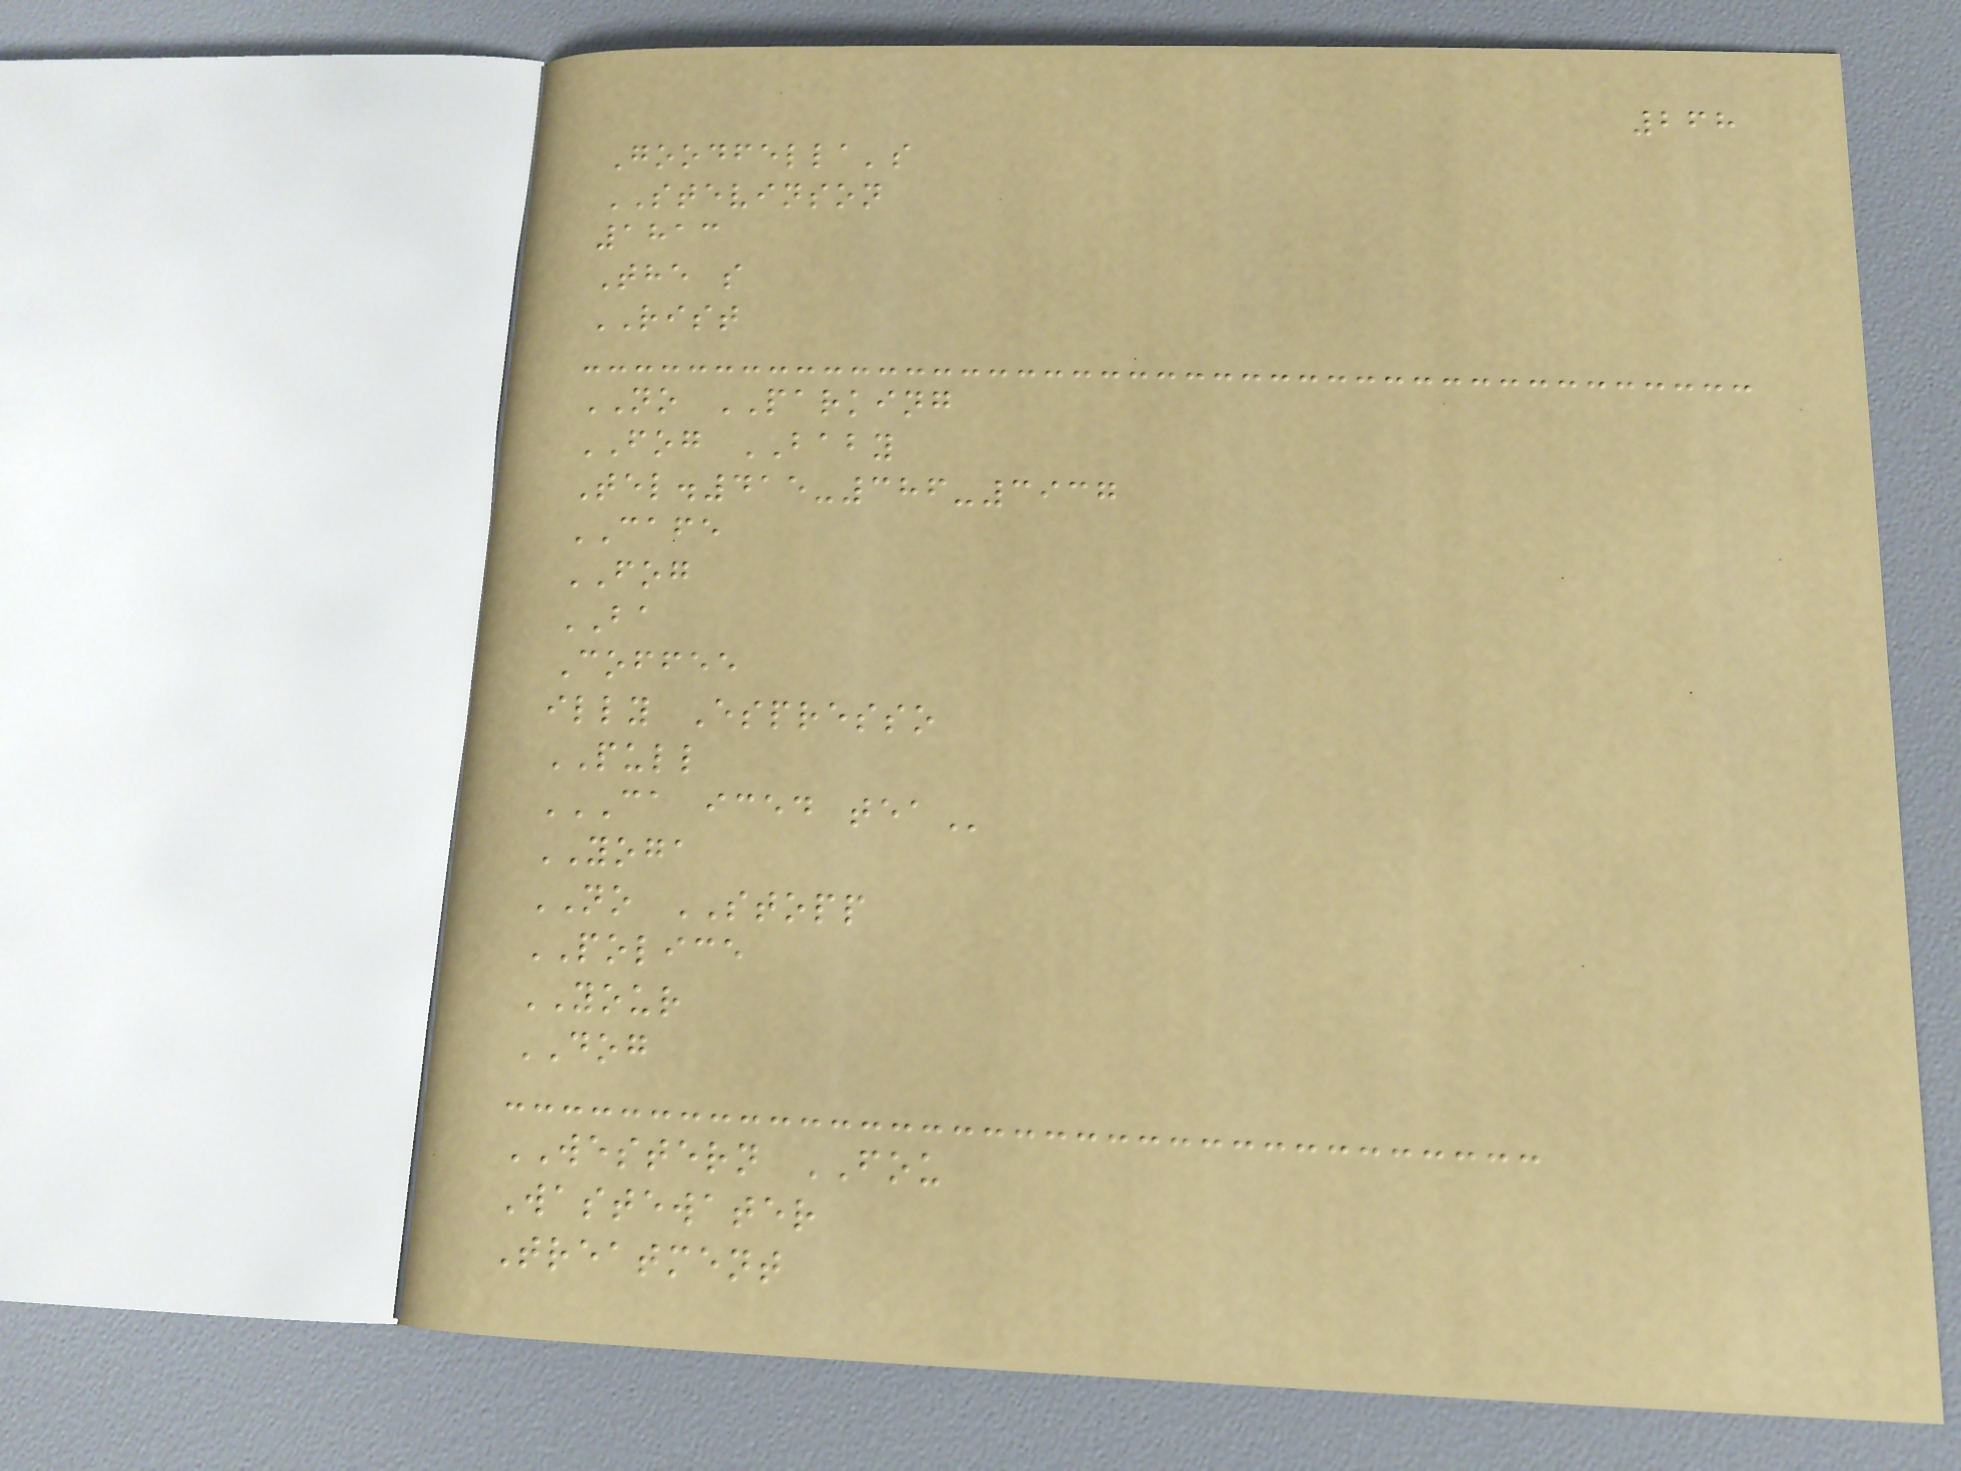268
Goodfella's
STEVINSON
1813
The s
RIST
NO PARKING
FOG BABY
Tel.415-386-3937
CAFE
FOG
BA
Coffee
illy Espresso
PULL
CA ICED TEA
YOGA
NO STOPP
POLICE
YOUR
DOG
WESTERN FOU
Wastewater
Treatment
